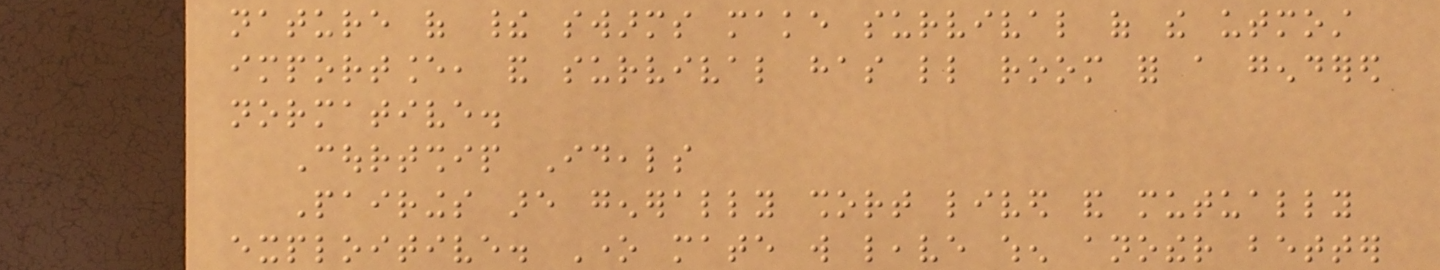nature of their swarms make survival of the utmost
importance, and survival has little room for a gendered
normative.
Courtship Ideals
Pairings are generally short lived and mutually
exploitive. One mate will leave when another better
